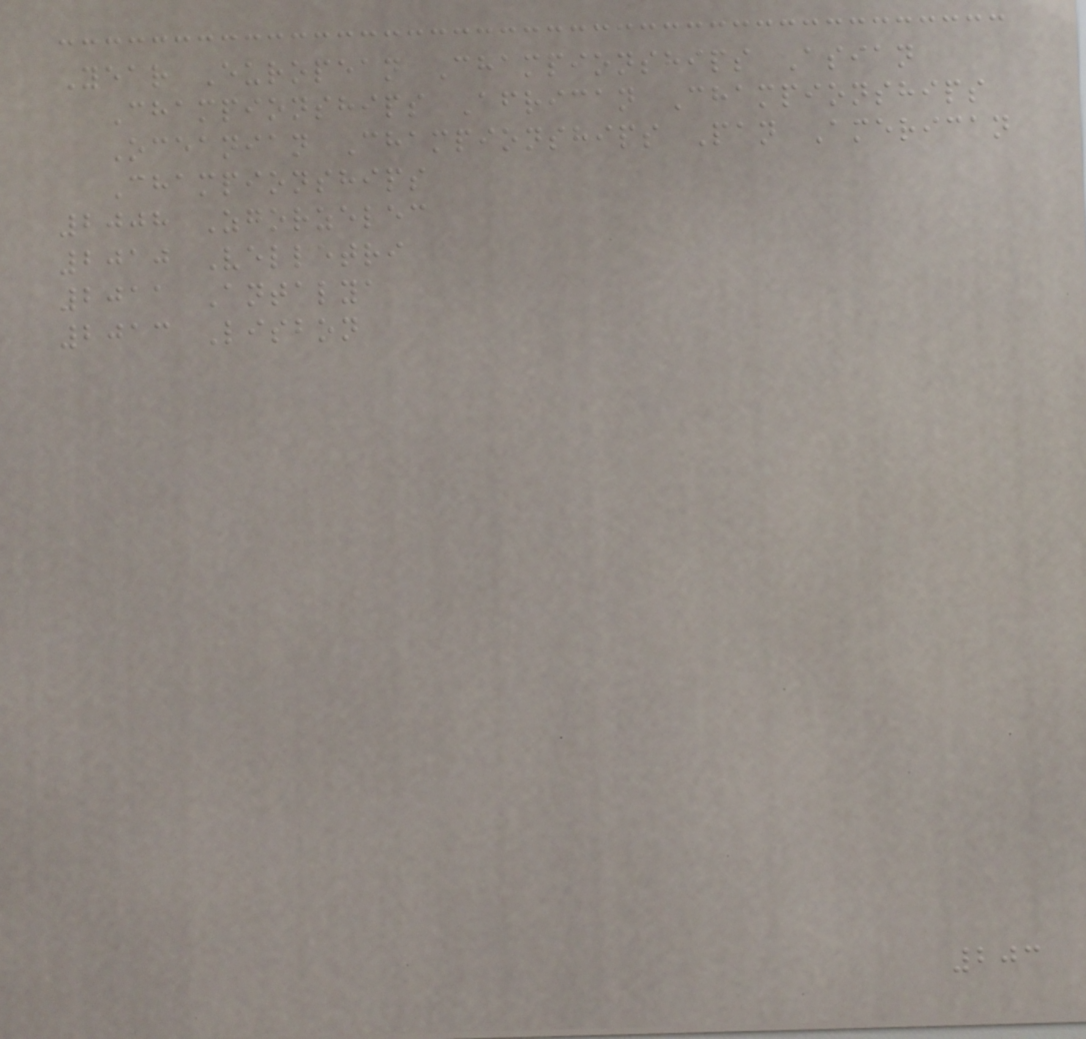Year European Championships Asian
Championships African Championships
Oceanian Championships Pan American
Championships
2008 Zgorzelec
2010 Velletri
2011 Antalya
2013 Lisbon
203
